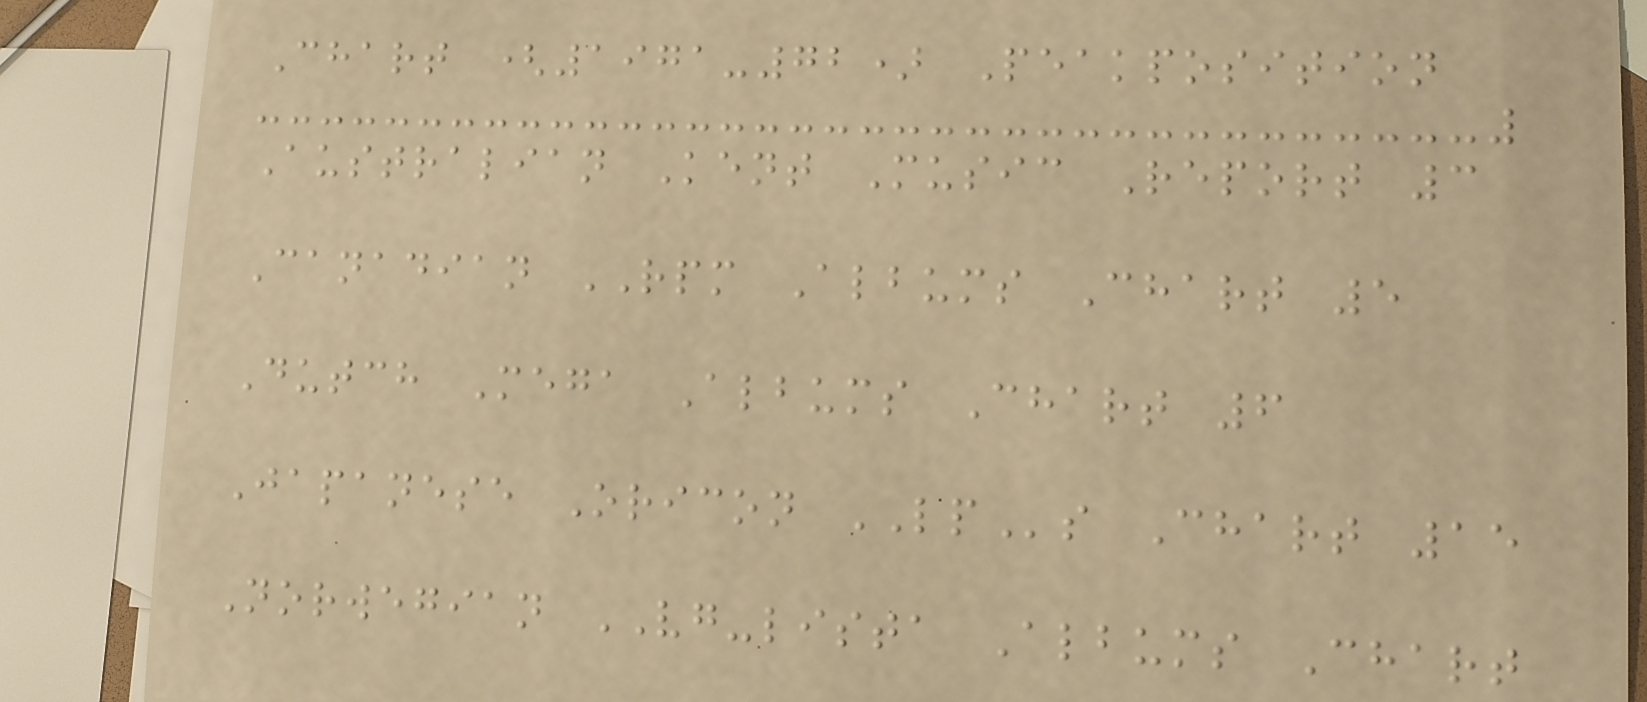Chart (1971-72) Peakposition
Australian Kent Music Report 3
Canadian RPM Albums Chart 5
Dutch Mega Albums Chart 6
Japanese Oricon LPs Chart 15
Norwegian VG-lista Albums Chart
